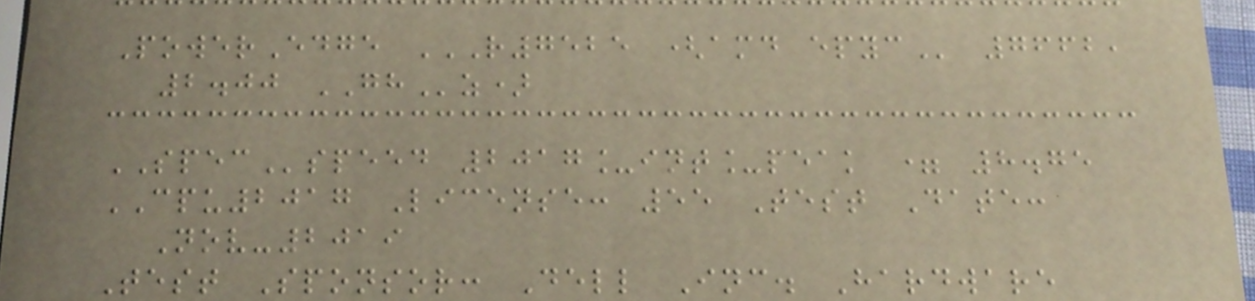PowerEdge R7525 (AMD EPYC 7662,
2.00 GHz)
SPECspeed 2017_int_peak = 8.75
CPU2017 License: 55 Test Date:
Nov-2019
Test Sponsor: Dell Inc. Hardware
